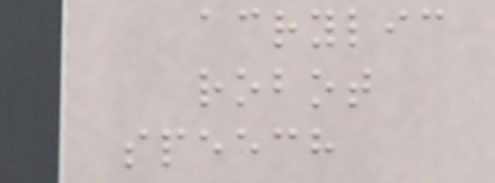acrylic
robot
speech
